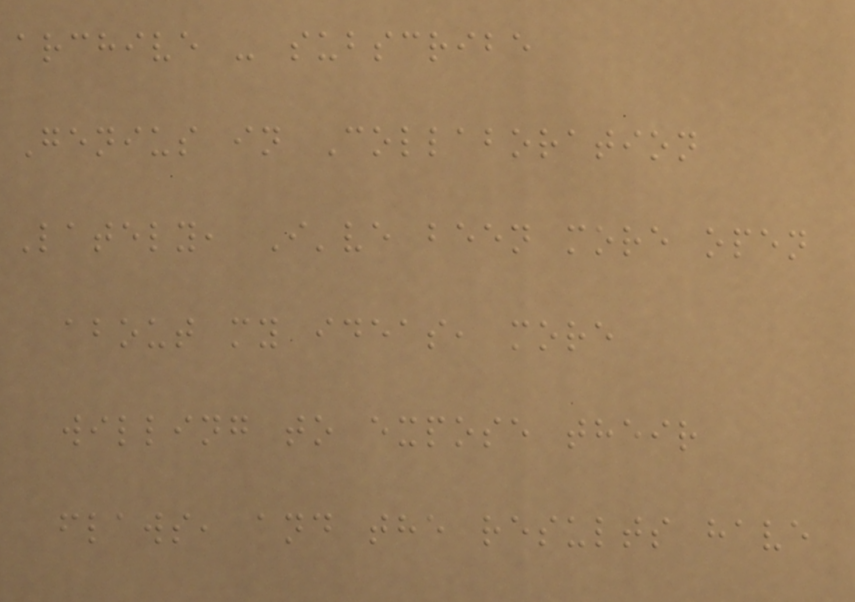archive - subscribe
Genius in Collaboration
Lately, I've been more open
about my ideas, more
willing to expose their
flaws, and the results have
